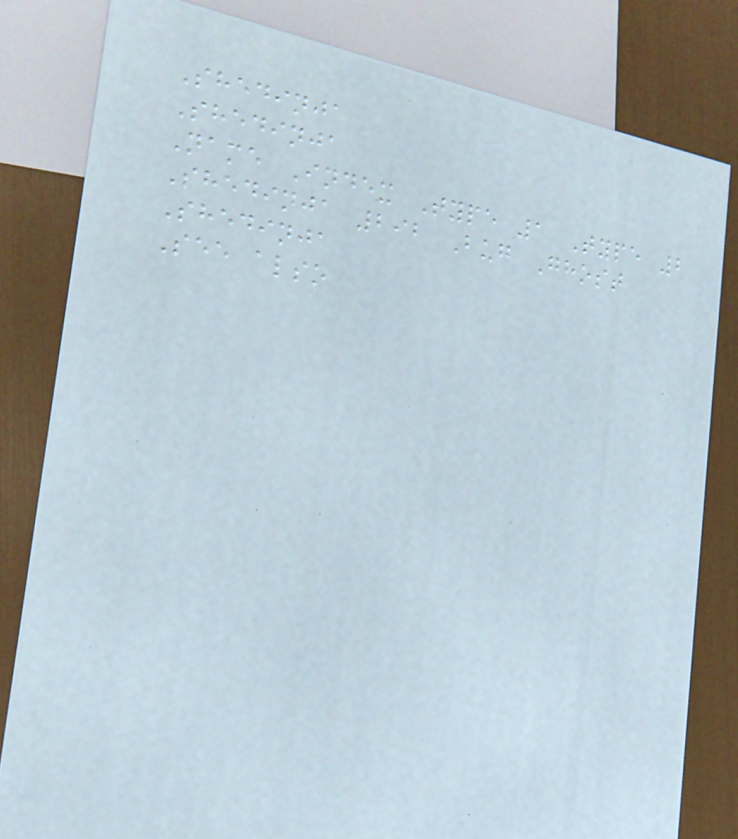Shedinja
Shedinja
Name Index Type 1 Type 2
Shedinja 292 Bug Ghost
Shedinja
See also
